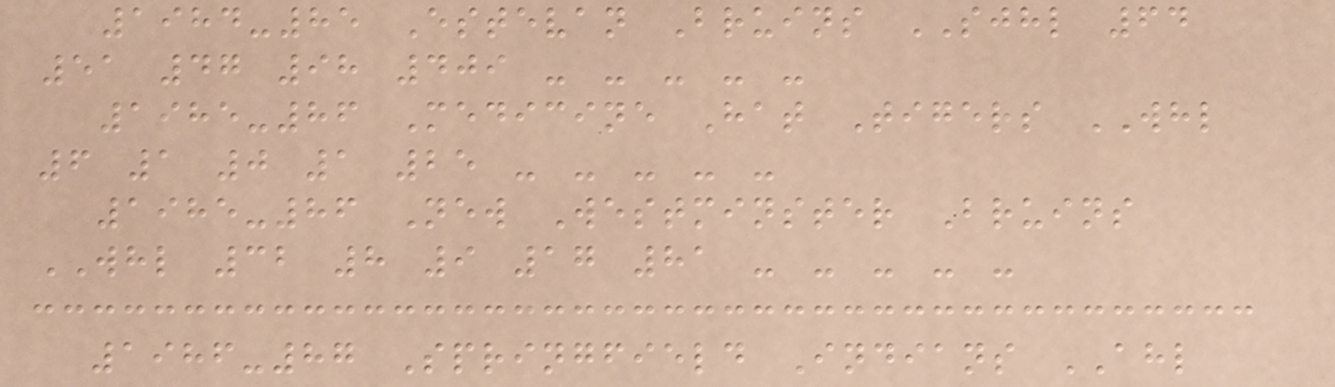1984-85 Estevan Bruins SJHL 64
51 47 98 409 - - - - -
1985-86 Medicine Hat Tigers WHL
6 1 0 1 25 - - - - -
1985-86 New Westminster Bruins
WHL 32 8 9 17 81 - - - - -
1986-87 Springfield Indians AHL
